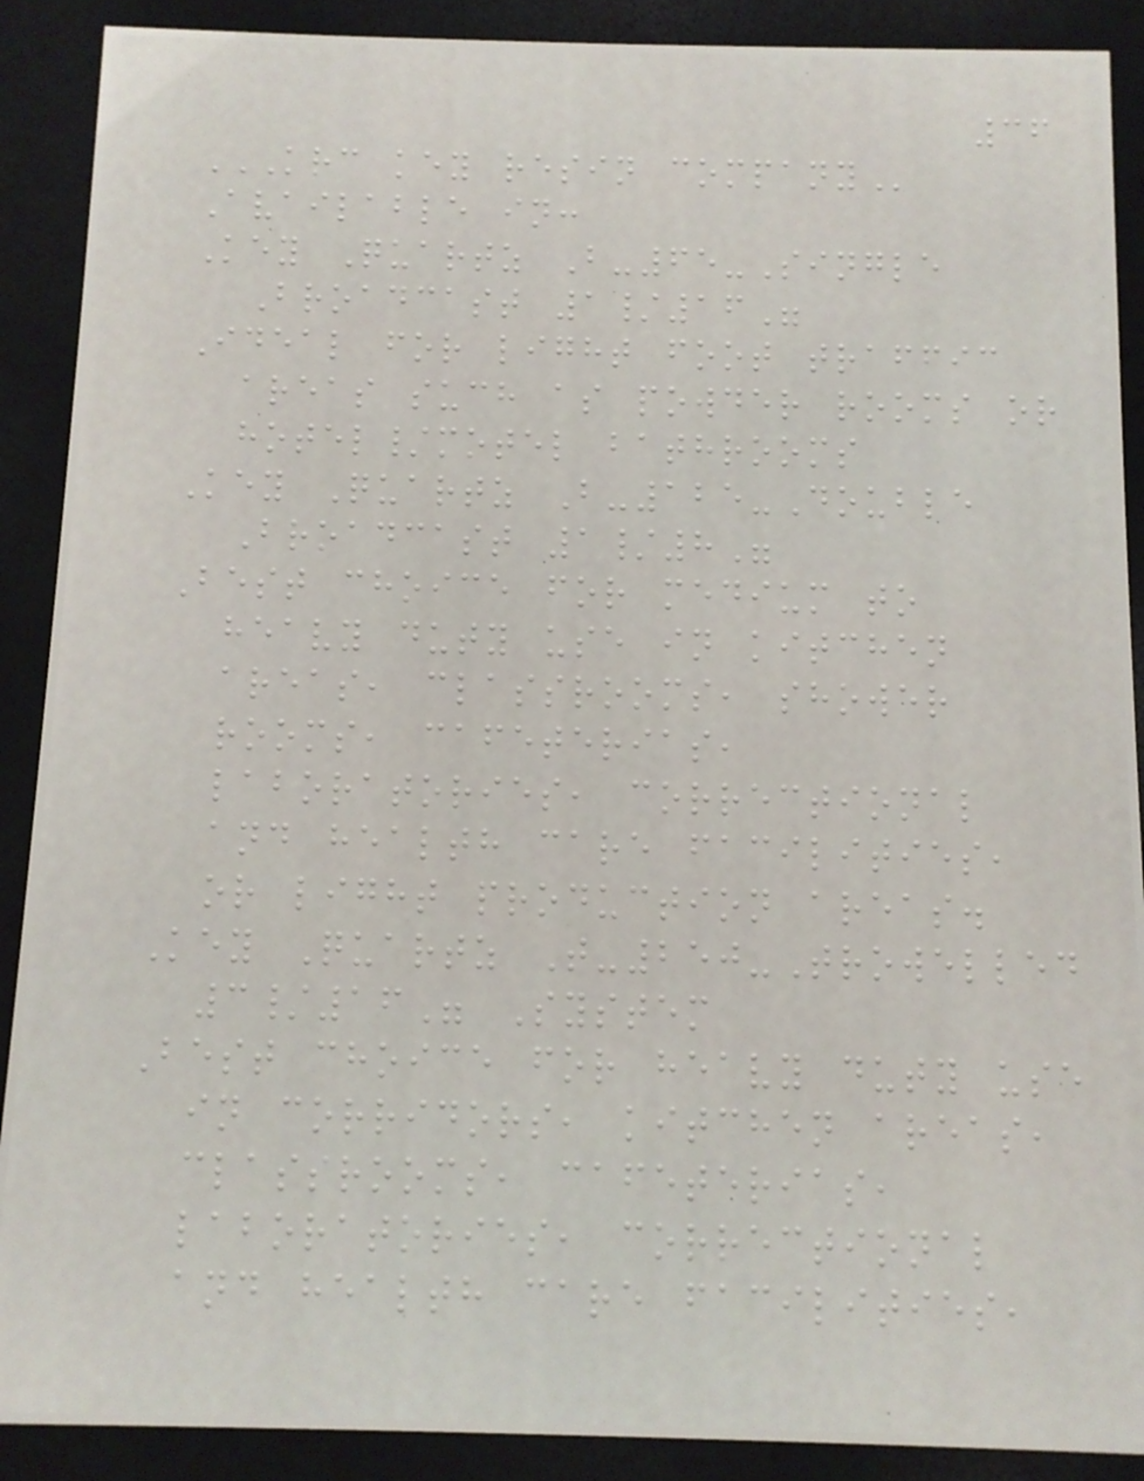36
KRC KEY RESIN COMPANY
Available in:
Key Quartz B-65-Single
Broadcast 1/16"
Ideal for light foot traffic
areas such as powder rooms or
hotel/motel bathrooms
Key Quartz B-125-Double
Broadcast 1/8"
Best choice for medium to
heavy duty use in kitchen
areas, classrooms, shower
rooms, cafeterias,
laboratories, correctional
and health care facilities,
or light production areas.
Key Quartz T-250-Trowelled
3/16" System
Best choice for heavy duty use
in corridors, kitchen areas,
classrooms, cafeterias,
laboratories, correctional
and health care facilities,
